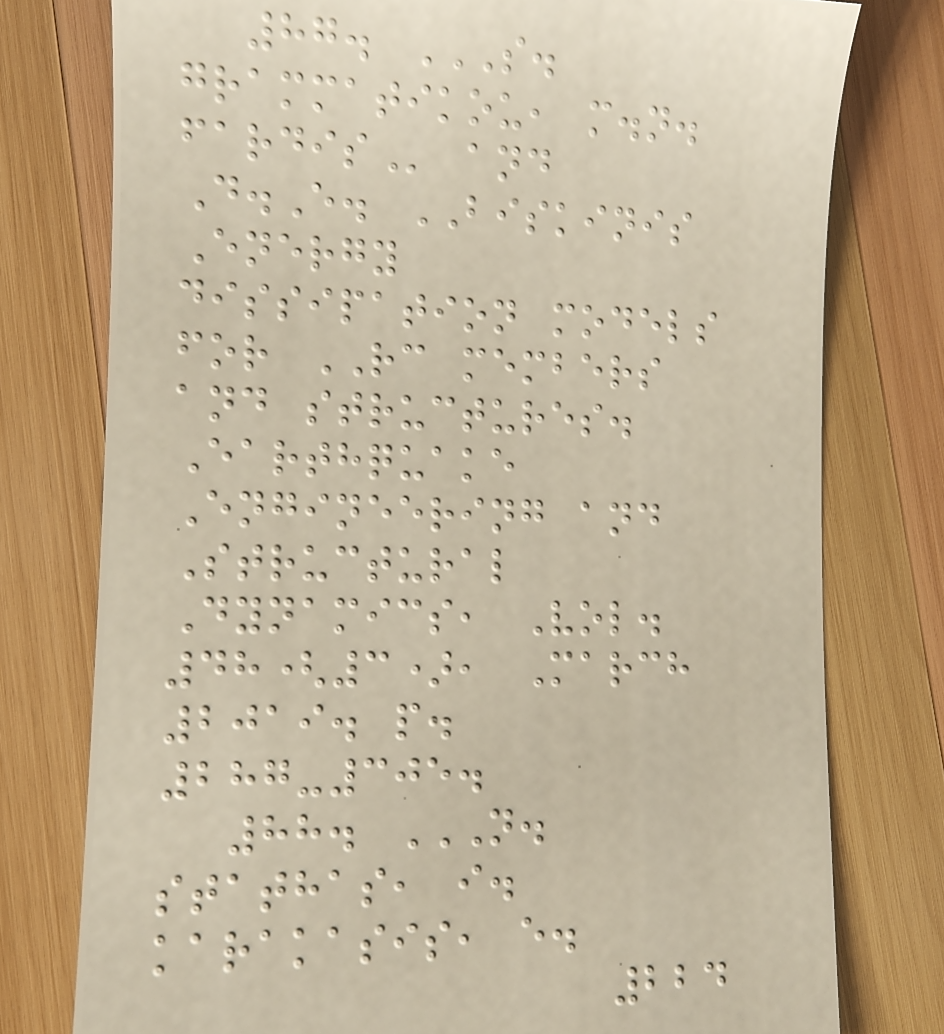87. S.
GRAMMATIKOU, M.N.
FARDIS and
D.E. BISKINIS
Energy
dissipation models
for RC members
and structures.
Earthquake
Engineering and
Structural
Dynamics, Vol.
48(3), March
2019. p.
287-305.
88. N.
STATHAS, I.
KARAKASIS, E.
224
